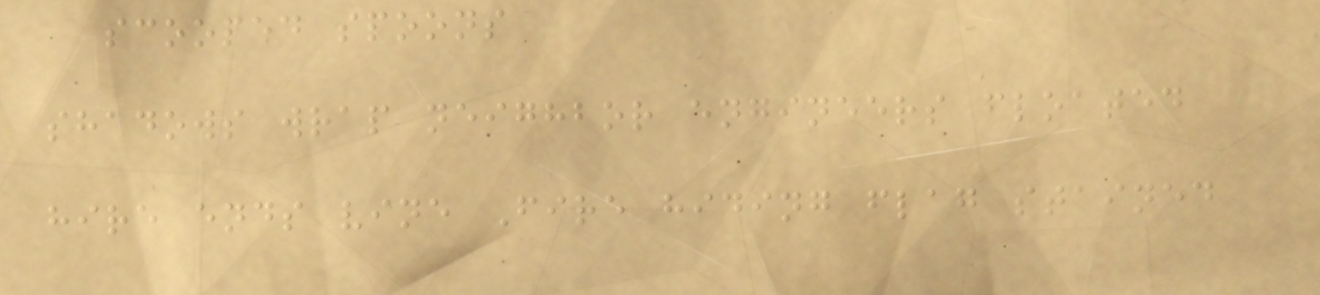scooped spoons
shadows wrap neighbor engineers floated
hire ends vine Fire hiding flag stained
